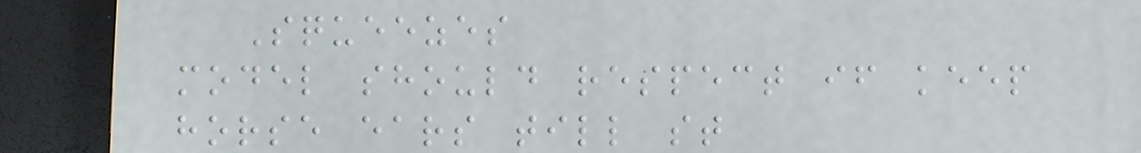Squeezes
model should respect if keep
horse ears till st
